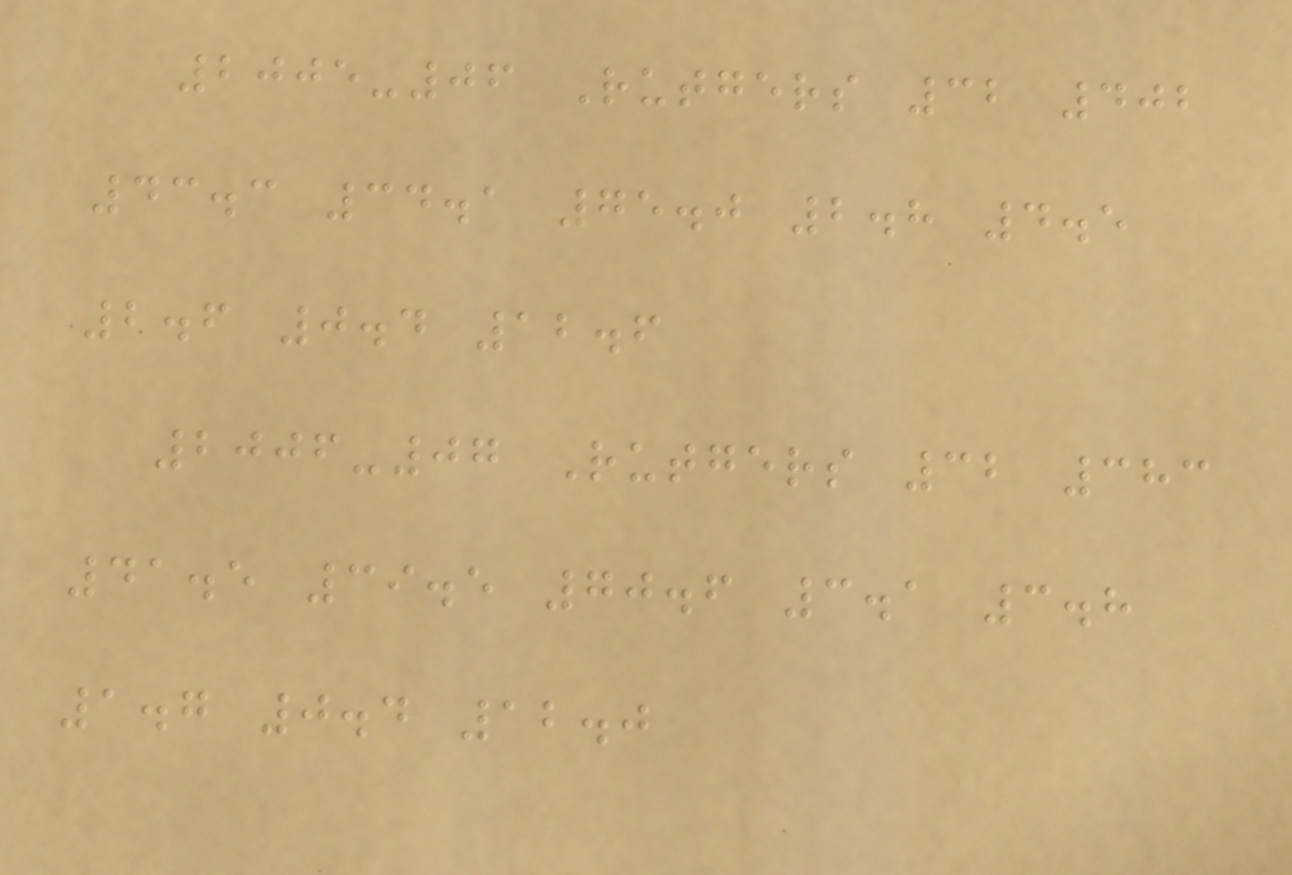2005-06 Rutgers 32 402
43.3 34.1 75.0 2.8 4.5
2.6 0.4 12.6
2006-07 Rutgers 32 383
41.5 39.5 70.6 3.1 3.8
1.7 0.4 12.0
